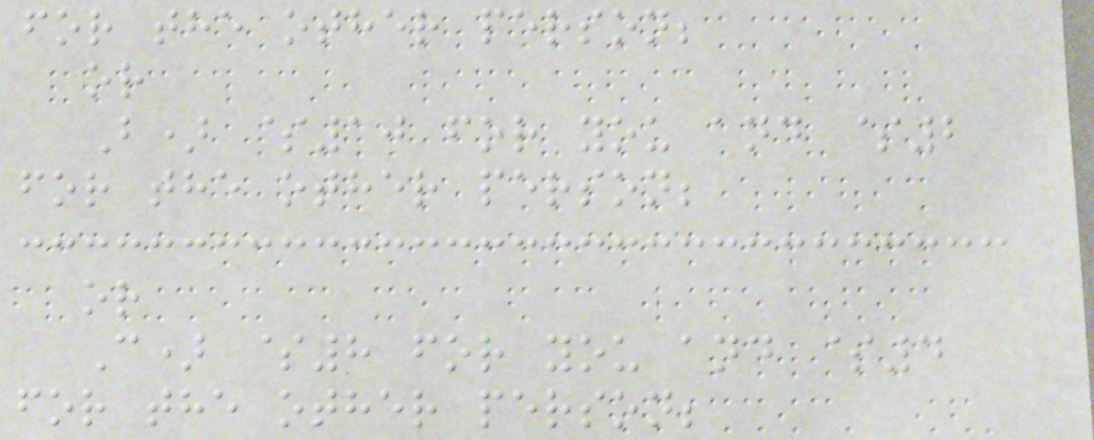for the other person;
or
B) $10 for you and $2
for the other person;
or
C) $8 for you and $4
for the other person;
